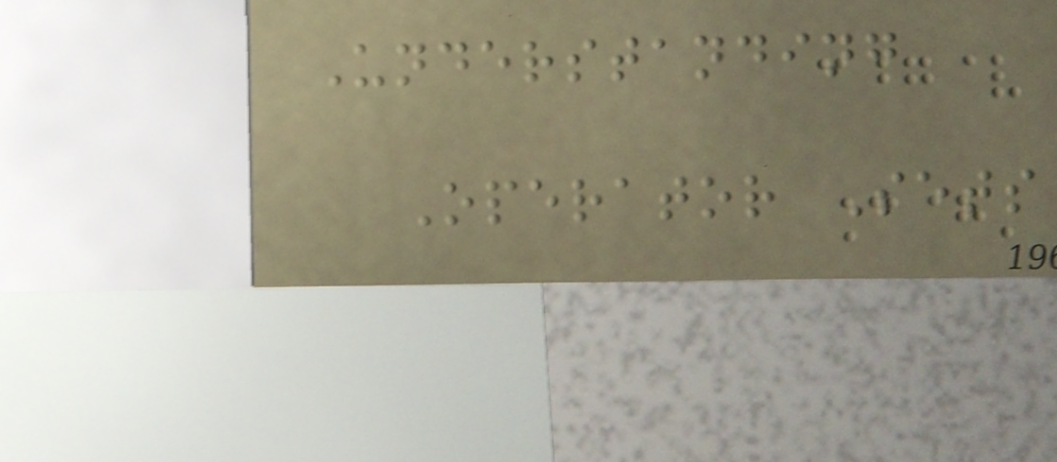Understanding
Operator Sets
